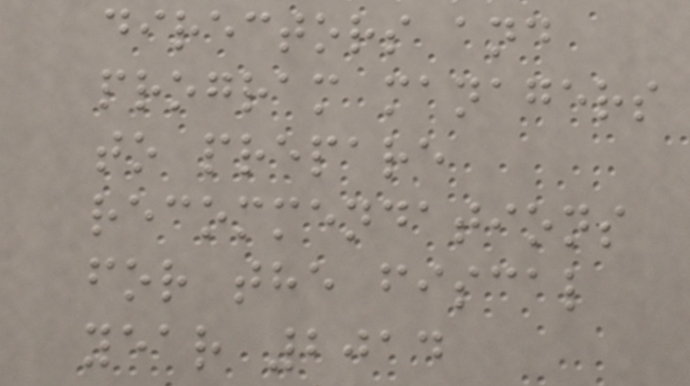directors and
program managers
to prepare
recommendations
for the fiscal
year 2014
